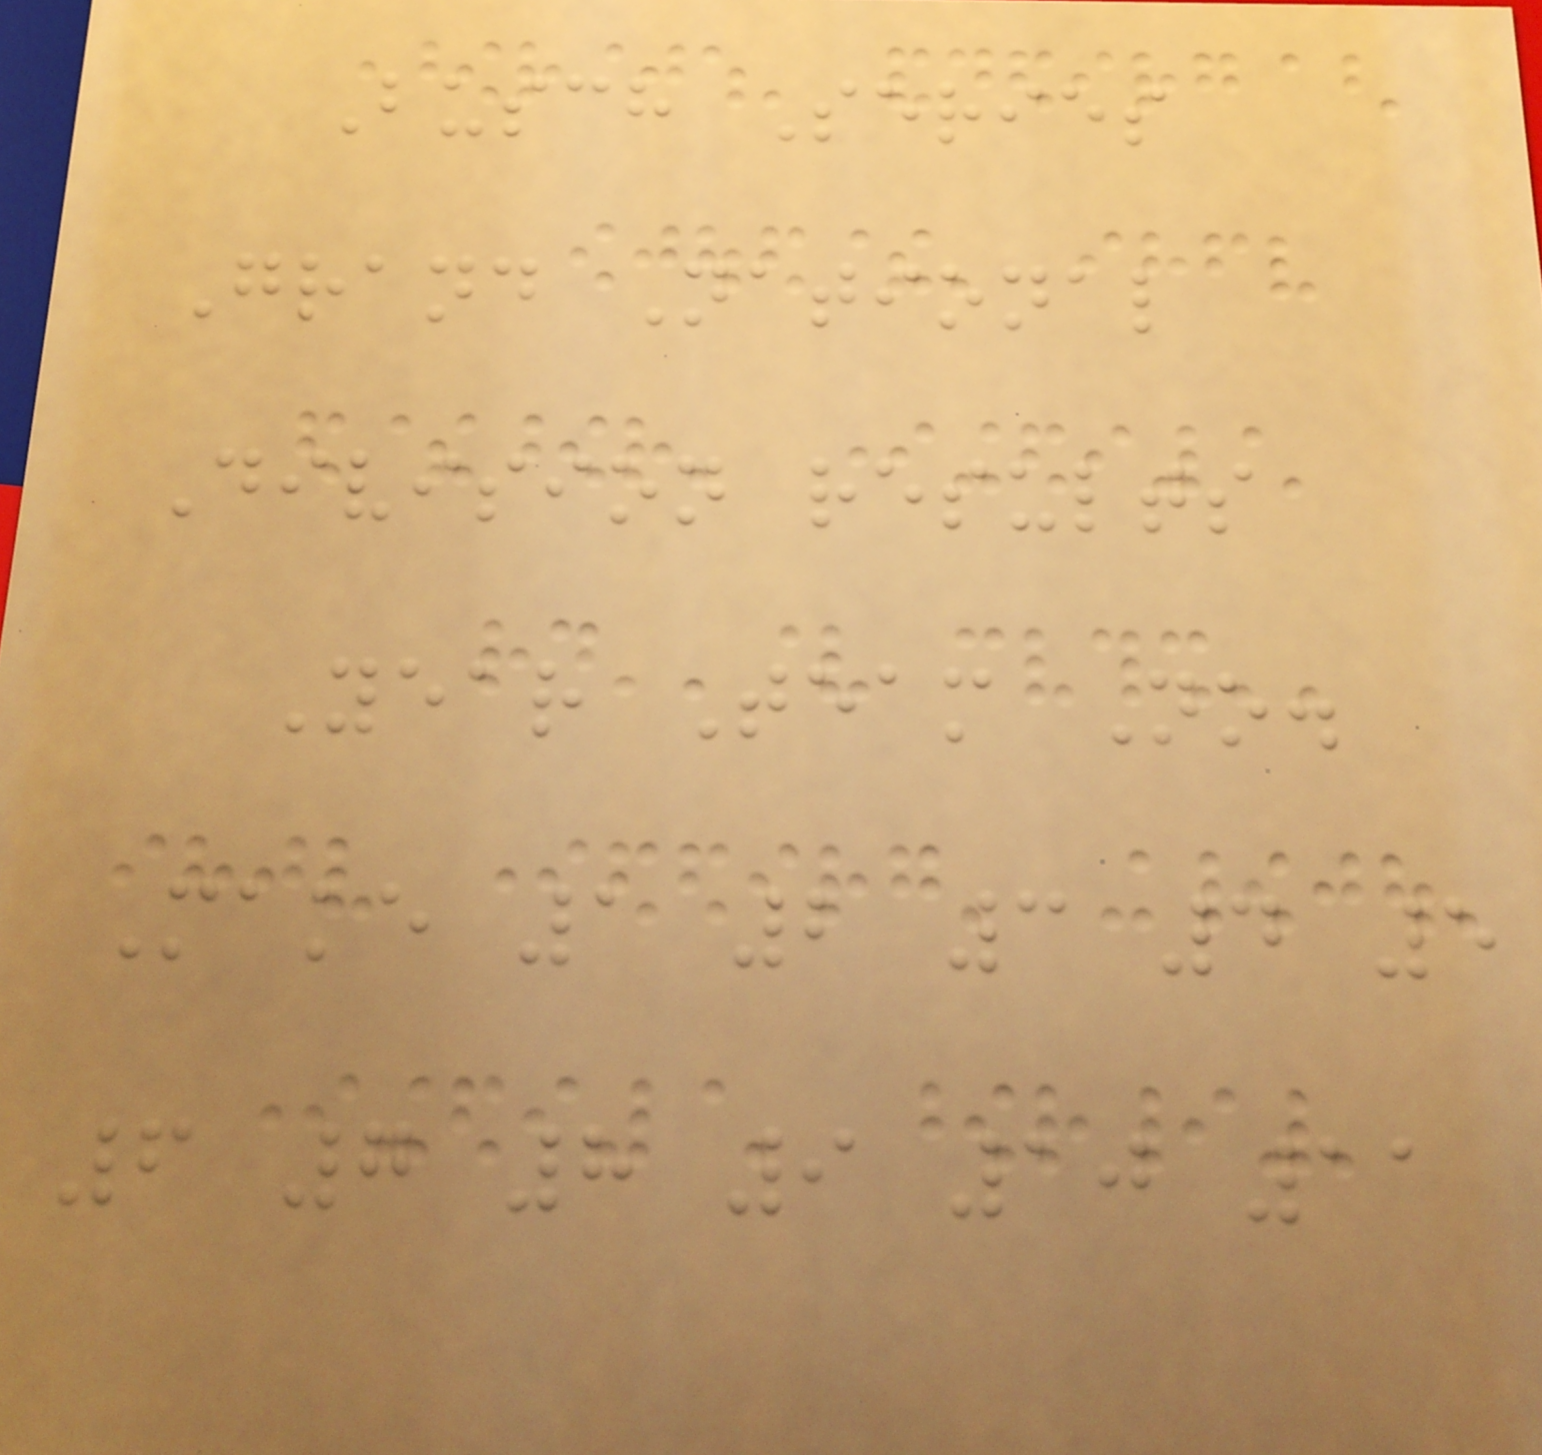Busch Series
Grand National
Division results
Year Team No.
Make 1 2 3 4 5
6 7 8 9 10 11
